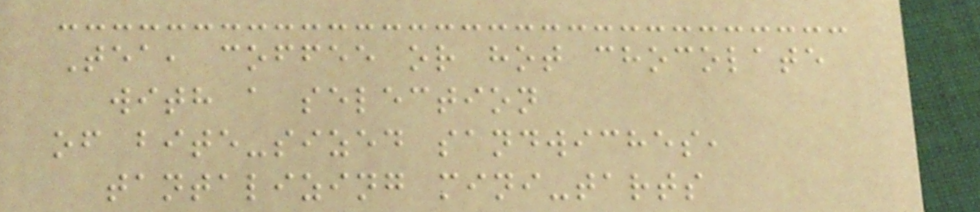Tea, coffee or hot chocolate
with a selection
of bite-sized sandwiches,
tantalizing mini-tarts
